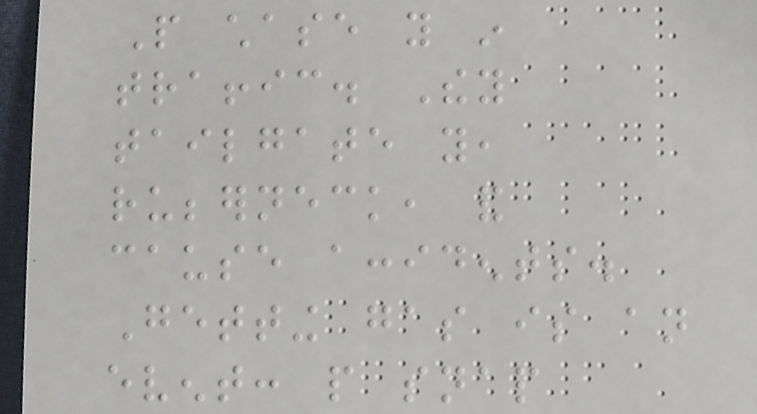People chase you in
traffic. They
tailgate you,
rubberneck, and
cause accidents.
Getting gas is an
event: people snap
